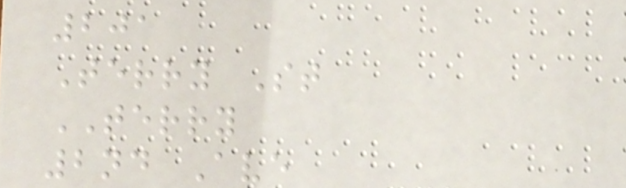201
Terry St
TERRY
2nd Ave
